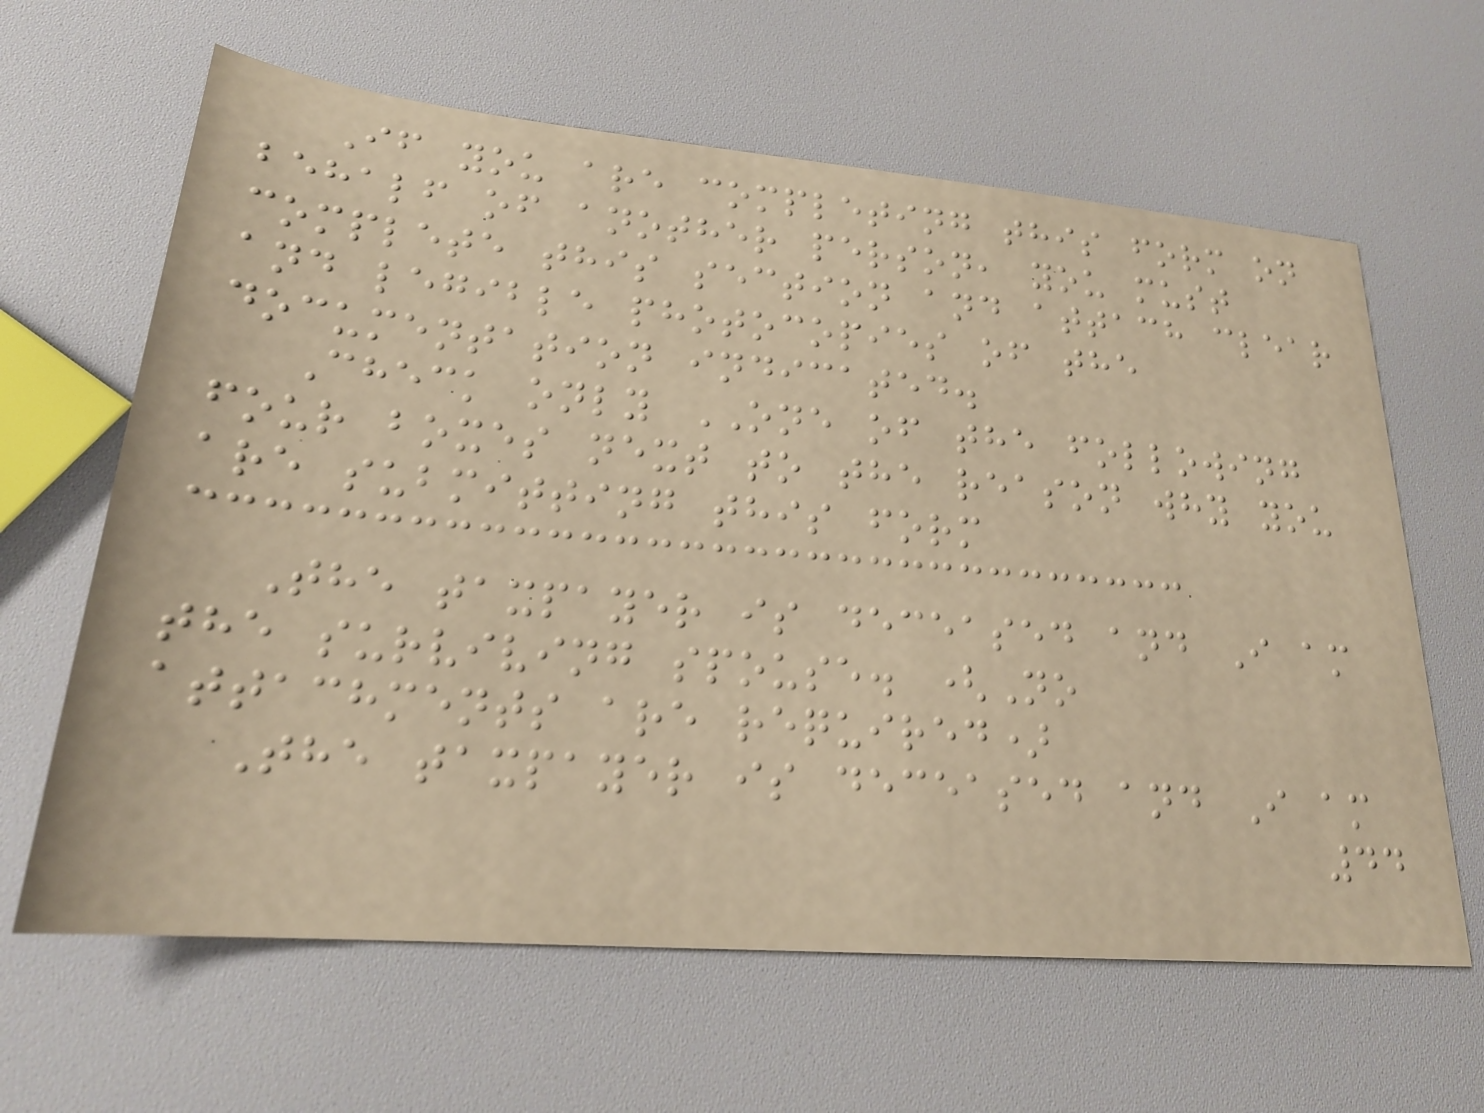If you are completing this form on
behalf of another person, you must
complete this section and attach clear
and legible photocopies of the
documentation indicated.
Check only ONE of the following
four boxes next to the reason why you
are submitting this form
The taxpayer is deceased and I am
the surviving spouse. (No
attachments are required)
The taxpayer is deceased and I am
44
